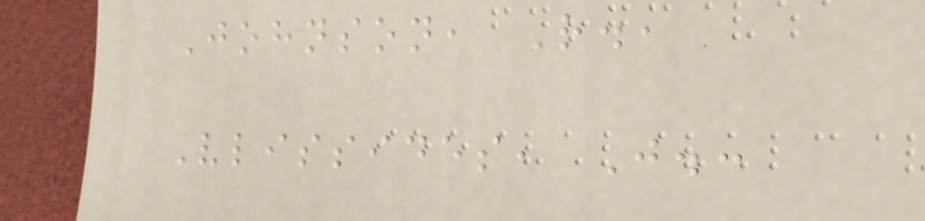Johnson, R.,
Vlissides, J.:
